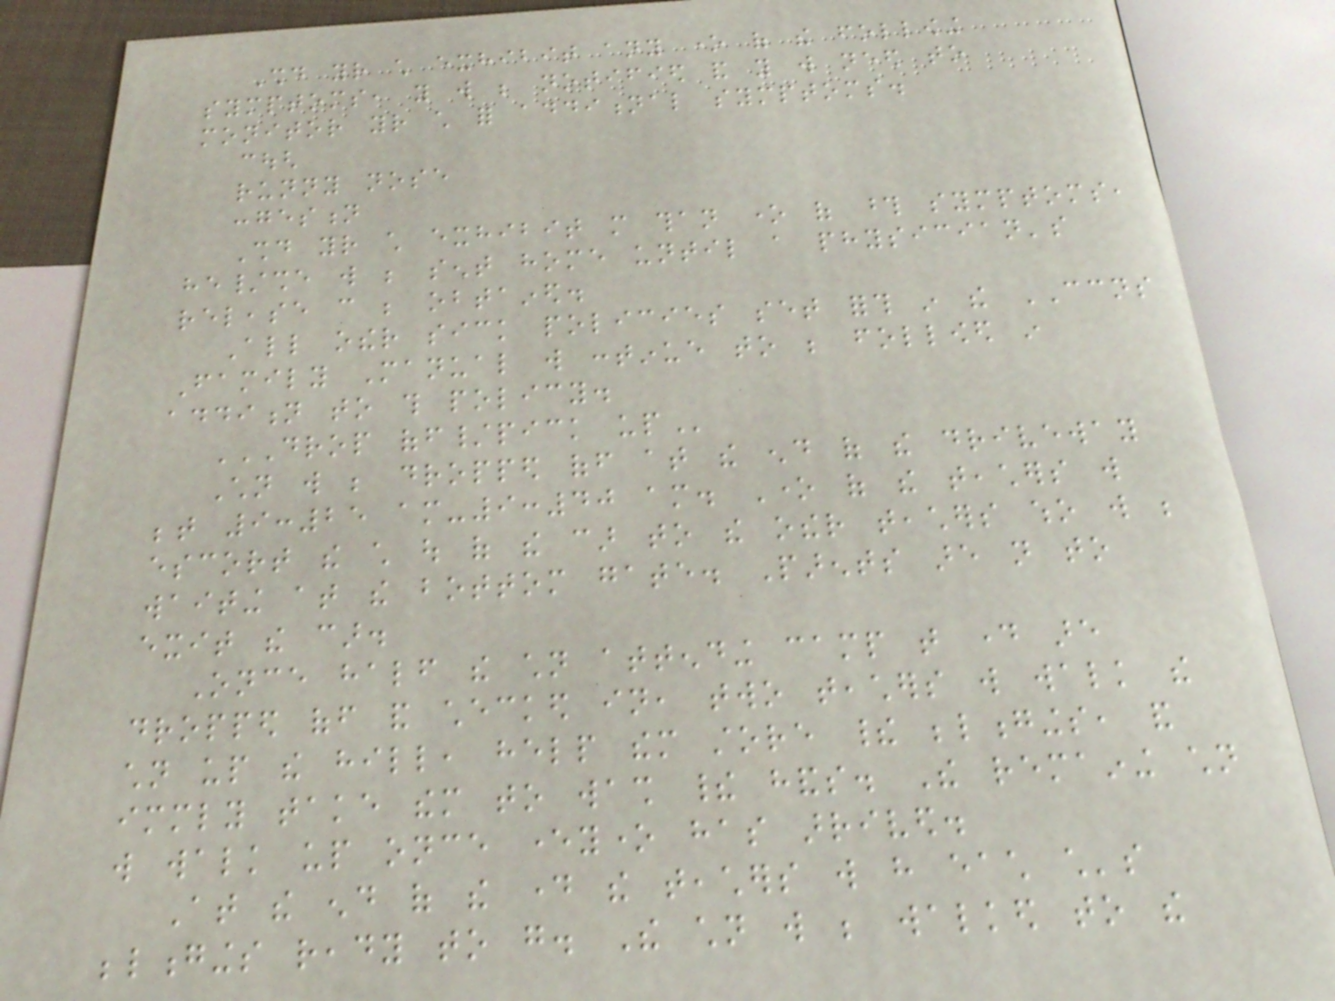Should your child exhibit any one of the following
symptoms, you will be notified and you will need to
monitor your child for additional symptoms.
cough
runny nose
congestion
Should your child exhibit more than one of those symptoms,
he/she will be sent home until a physician's
release can be obtained.
All other sick policies set forth in the CCNS
Family Manual will continue to be followed in
addition to this policy.
DROP OFF/PICK UP
Children will be dropped off at the end of the driveway
between 9:25 am-9:40 am. One of the teachers will
escort the child out of the car to the other teachers who will be
waiting at the bottom gate. Parents are not to
exit the car.
Once half the children attending camp that day are
dropped off and checked in, two teachers will walk the
children up the hill, help them store their belongings, and
immediately take them to wash their hands. The remaining children
will walk up once everyone has arrived.
At the end of the day the teachers will have each child's
belongings ready to go. The children will be walked to the
